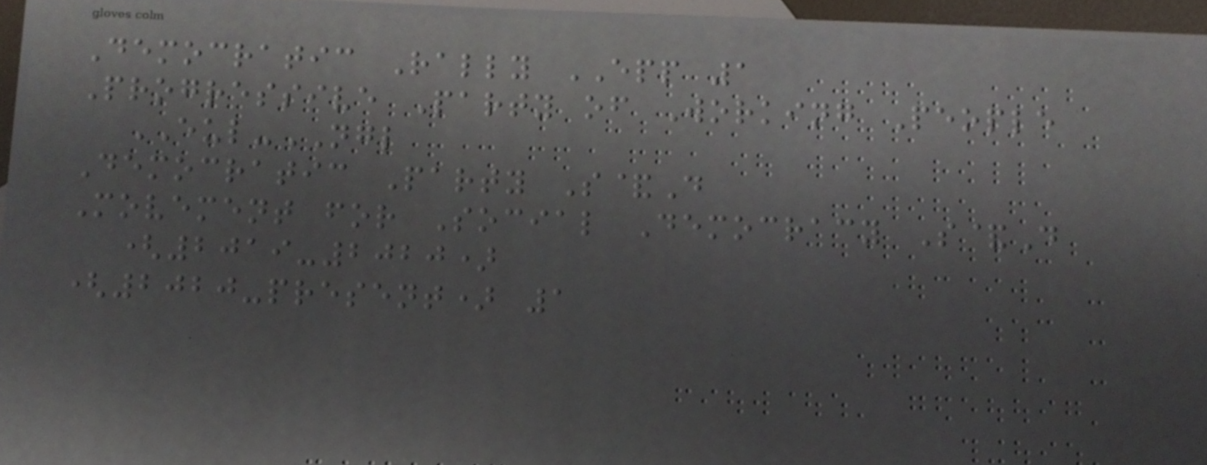Democratic Rally EPP 1
Progressive Party of Working People
EUL-NGL
Democratic Party S&D
Movement for Social Democracy S&D
(2019-2020)
(2020-present) 1
